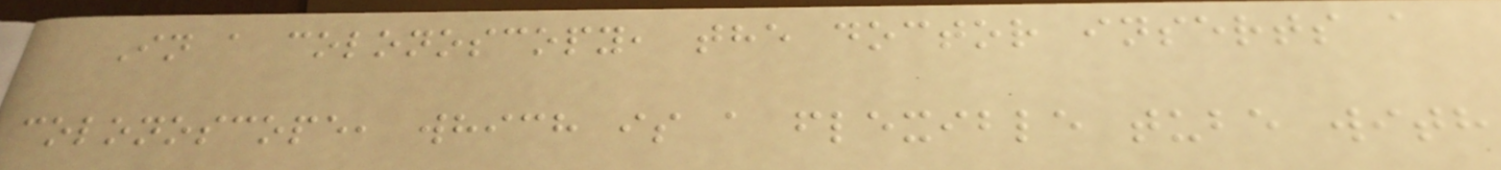In a colonoscopy, the doctor inserts a
colonoscope, which is a flexible tube with
